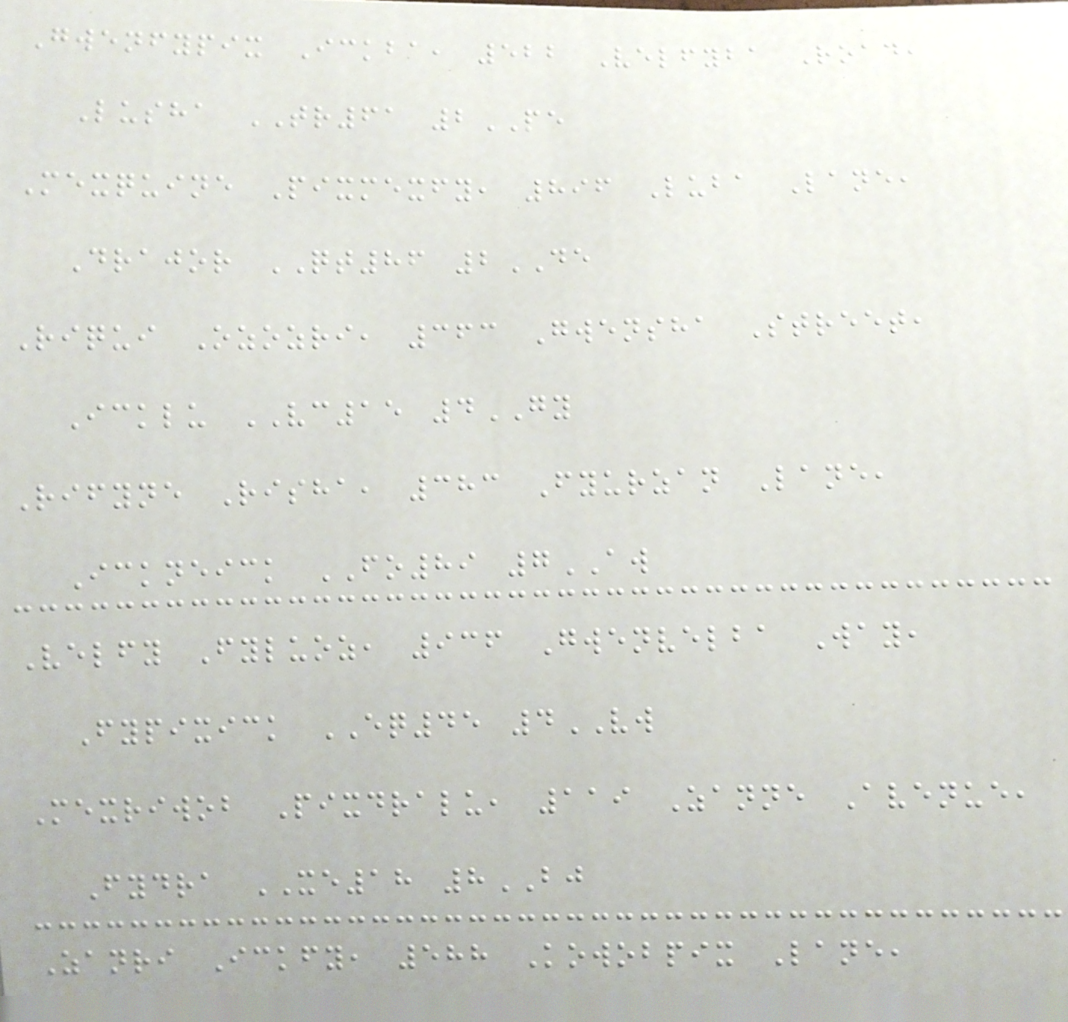Gwenfypix Ickba, 522 Velfyba Road,
Lusha TR61 2PE
Mexquine Pixmexfy, 896 Luba Lane,
Drajor QT86 2DE
Riqui Ozozri, 363 Gwensha Street,
Icklu VC15 4GY
Rifyne Risha, 383 Fyurzan Lane,
Ickneick FO89 7AW
Velfy Fyluoz, 936 Gwenvelba Way,
Fypixick EQ45 4VW
Mexriwob Pixdralu, 119 Zanne Avenue,
Fydra XE18 8BJ
Zanri Ickfy, 588 Kowobpix Lane,
